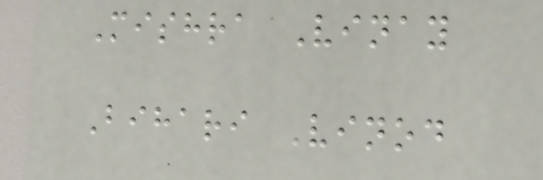Mishra Vinay
Bihari Vinod
